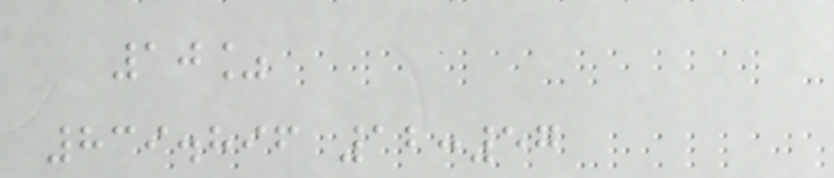10%
839.896 12:57
